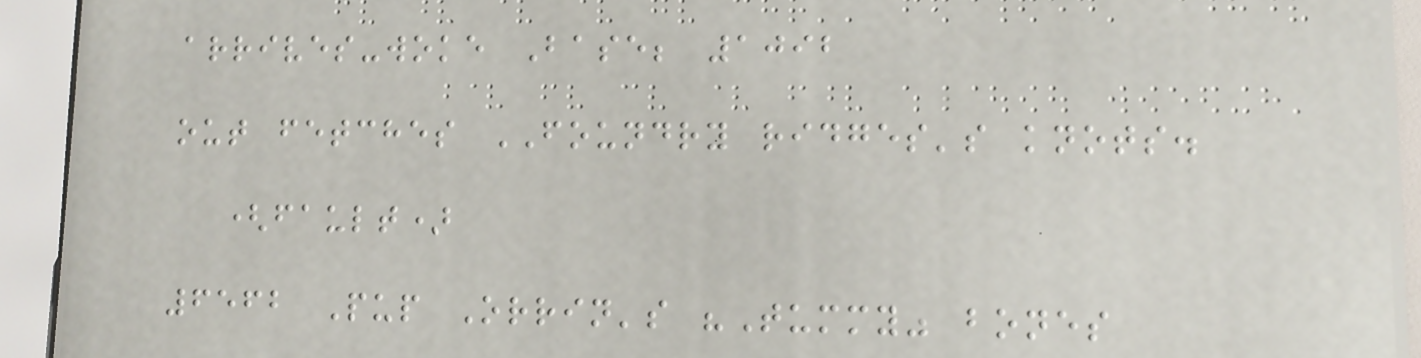arrives-woke Base; 1092
out fetches FOUNDRY ridges's knots.
(fault)
6562 Pup Orrin's "Tummy" bones
